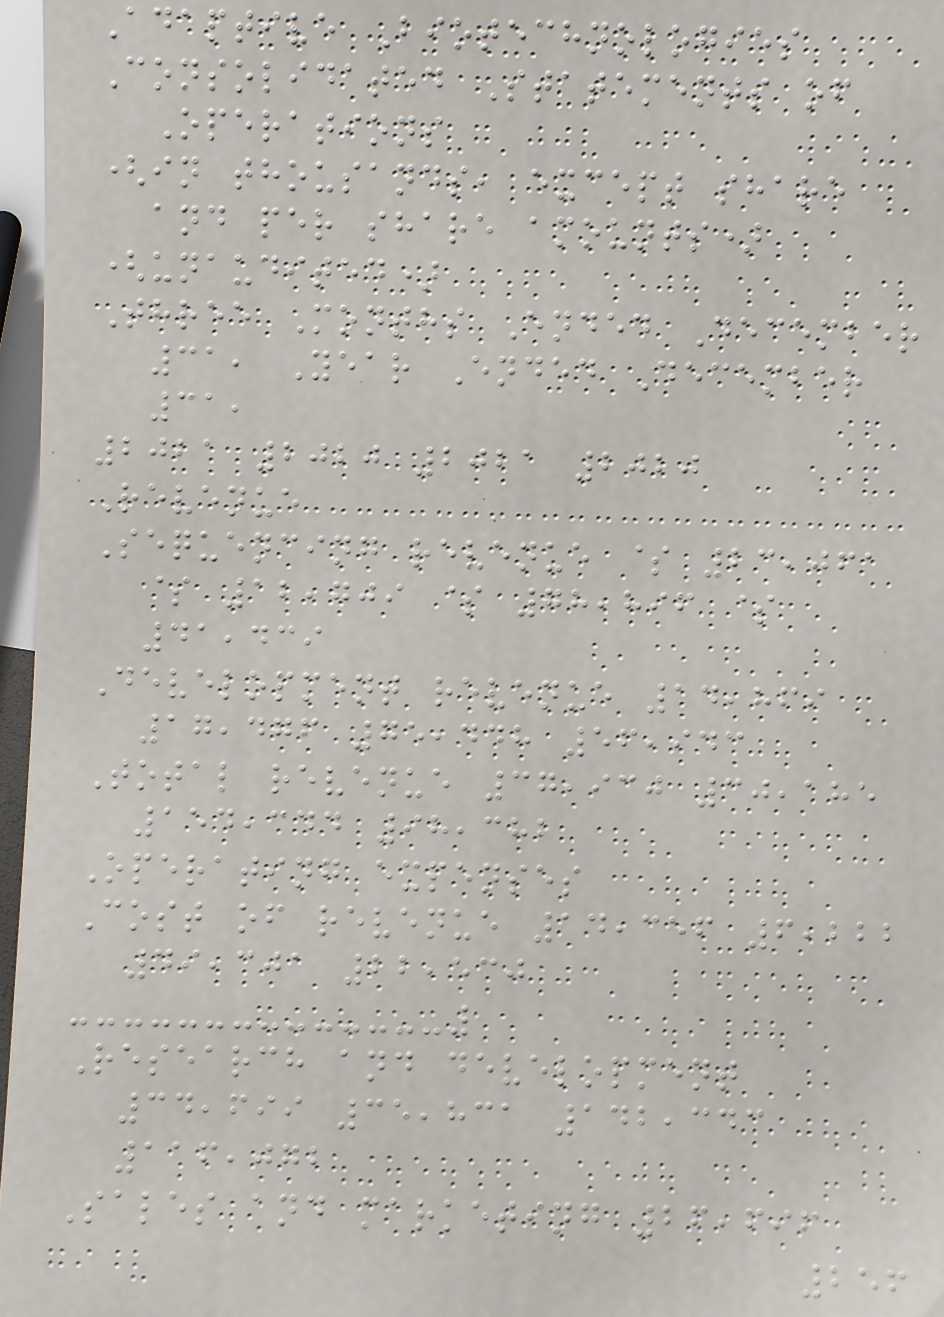Adaptive Biotechnologies
Consolidated Statements of
Operations
(in thousands, except share
and per share amounts)
(unaudited)
Three Months Ended December
31, Year Ended December
31,
2021 2020 2021 2020
Revenue
Sequencing revenue $ 23,061
$ 12,709 $ 78,896 $
41,439
Development revenue 14,869
17,476 75,448 56,943
Total revenue 37,930 30,185
154,344 98,382
Operating expenses
Cost of revenue 14,356 6,222
49,301 22,530
Research and development
34,699 35,831 142,343
116,072
Sales and marketing 26,696
256
